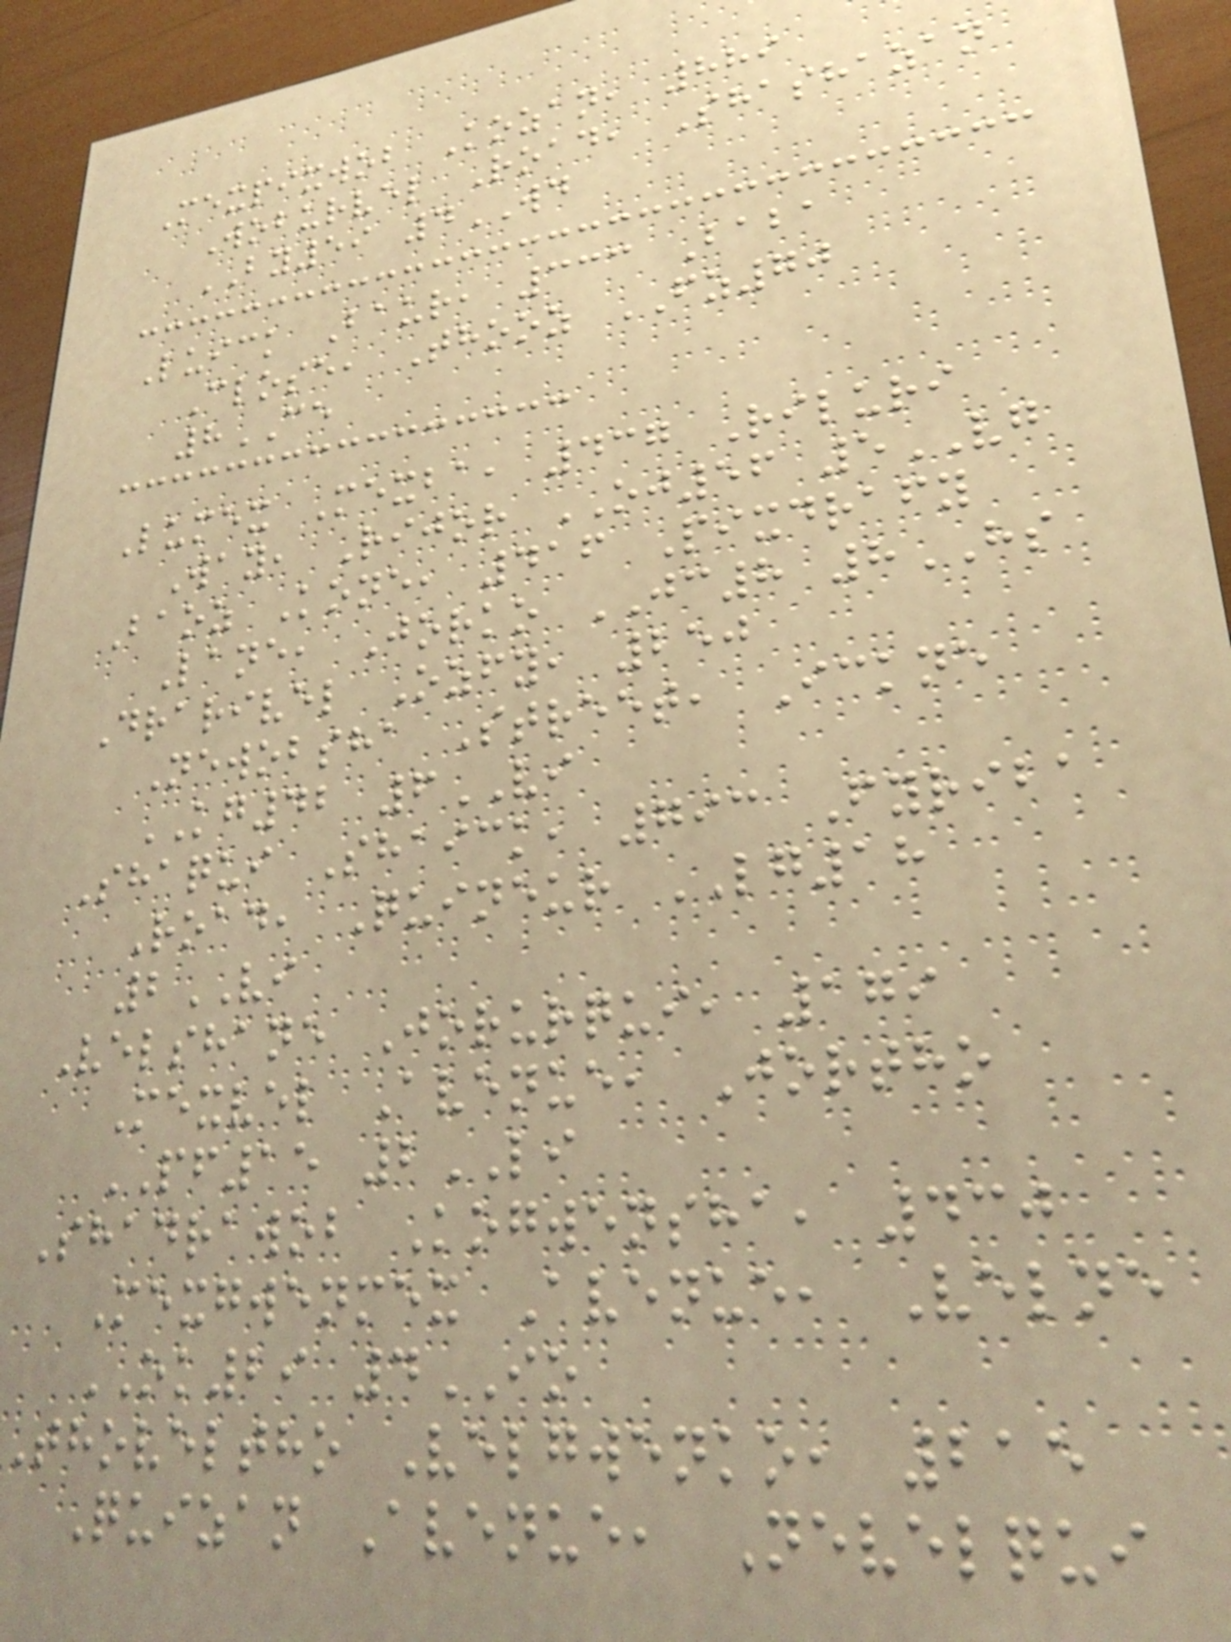Mexpixwob Kozan, 889
Woburvel Road, Shashazan
BY59 4WD
Luick Baur, 333 Baba
Close, Thooz FZ70
8CE
Lumex Mexba, 437 Riluri
Way, Rijor OJ56 5VG
Baoz Kone, 416 Pixdrafy
Lane, Jorko JC8 8HS
Drarivel Ozfy, 250
Newobsha Street, Ickne
KG42 6VI
Shaqui Shaick, 793 Fyriba
Road, Quineur LG18
2VI
Velshane Jorurqui, 179
Mexvel Avenue, Jortho
PF15 2LI
Shadrawob Kogwensha, 430
Mexgwenmex Avenue, Velne
OK29 4IO
thoveltho Velgwenko, 215
Quizan Avenue, Nevelqui
